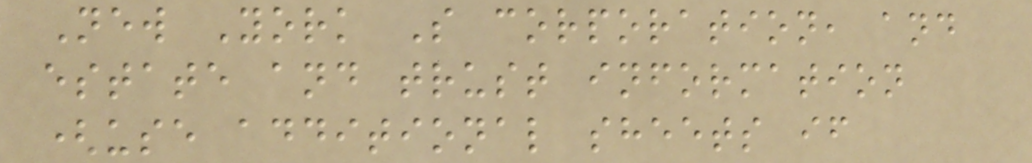New York S corporation, and
estate and trust information
(use additional sheets if
